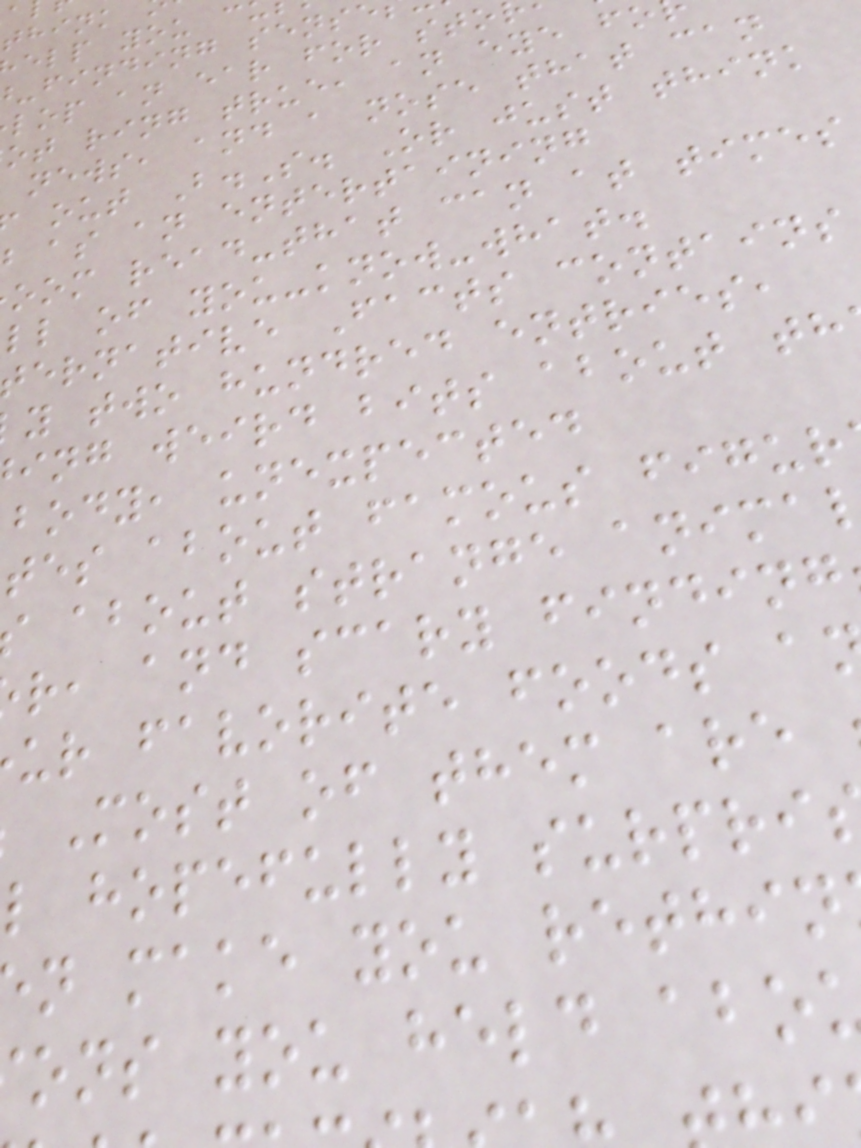elp you c
-finding sens
lop an ear for sto
ot ring true, an eye fo
news, and a nose that can
out B.S. Or just think
as an entertaining
oom read-that can at times
ll of you-know-what.
ernative Facts contains
y two hundred entries,
ing weird bits about th
body, unexpected
tes about famous figur
about strange anima
r, and scary finding
ur favorite foods a
Most of them are
l hopefully surpri
n make you rethin
ons you held abo
